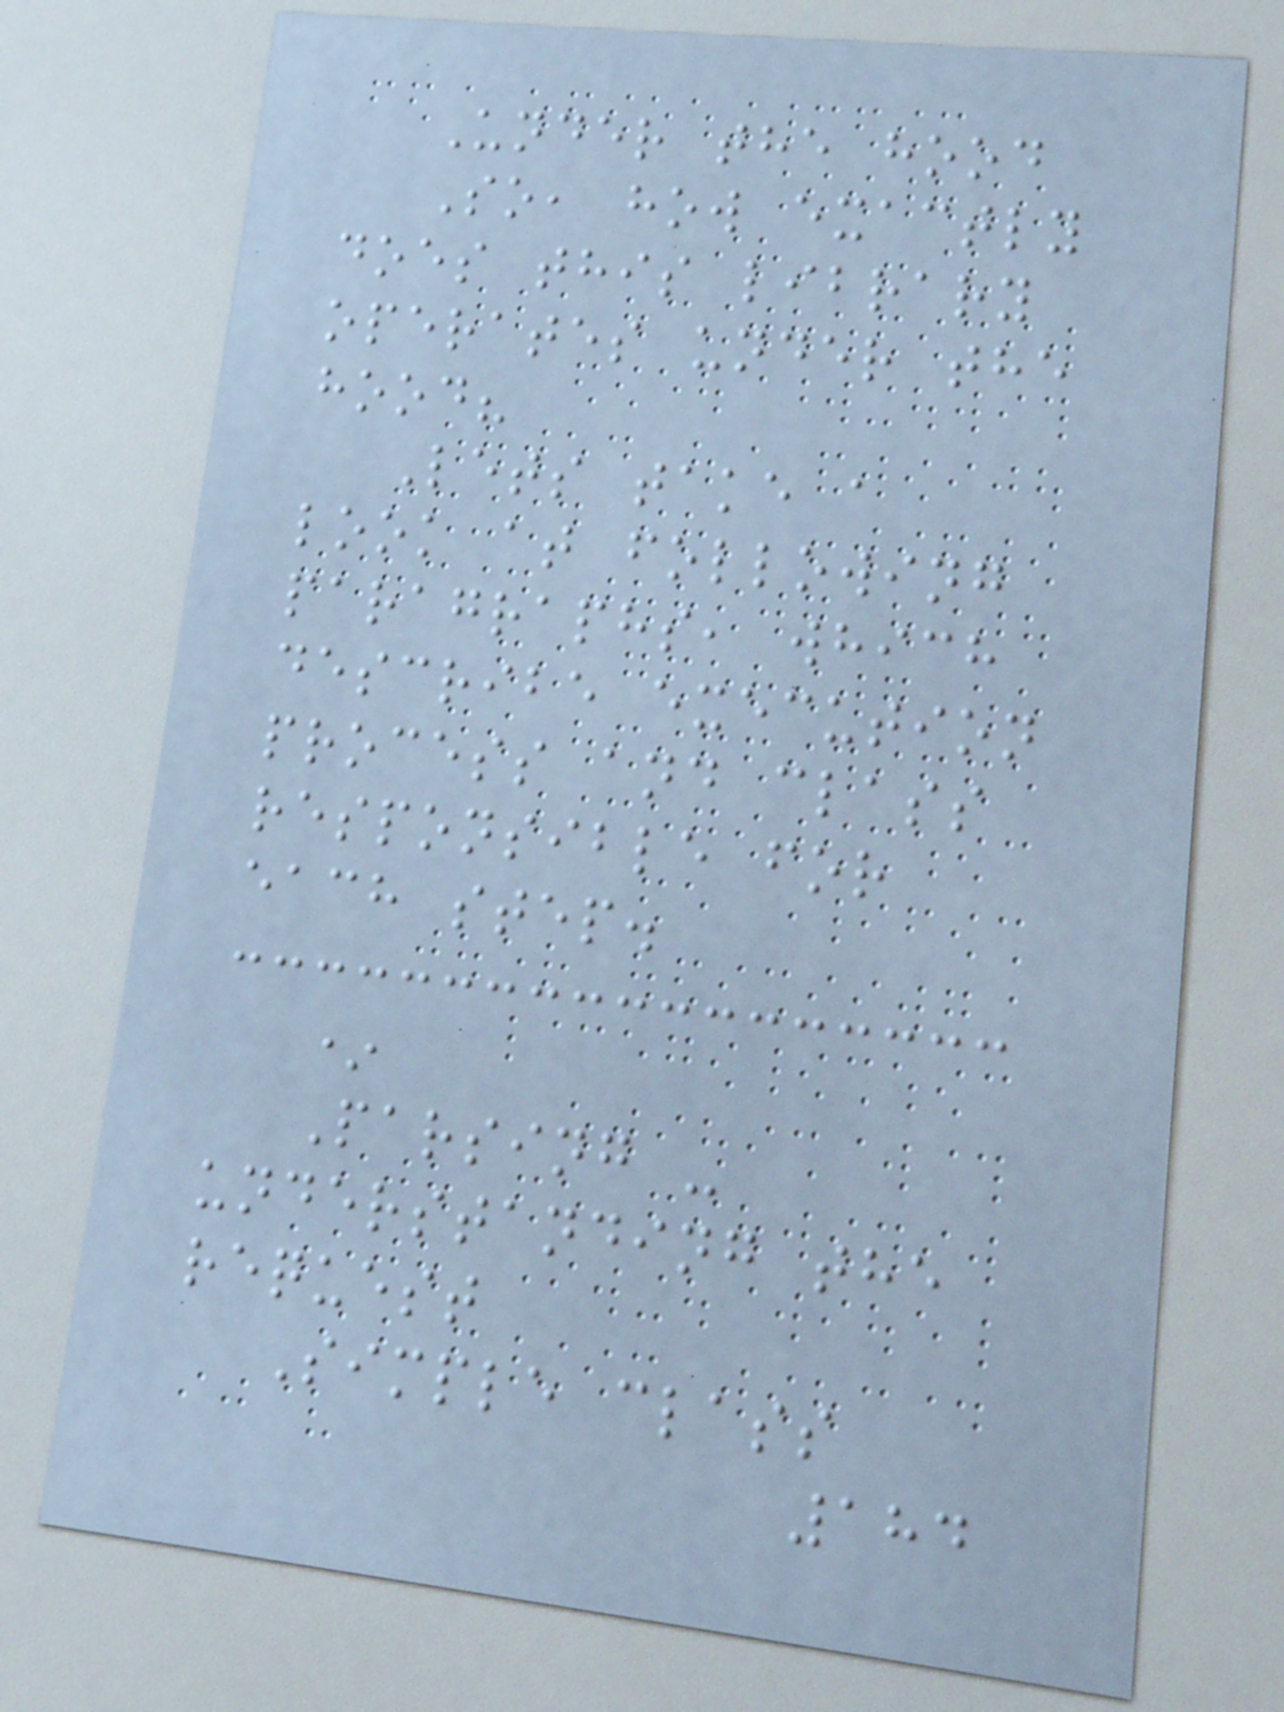Under the hood
So, how exactly
does this library
operates under the
hood?
Lets take a
look at following
paragraphs, which
describe execution
process and class
responsible for
each step.
*
Parsing -
understanding the
request
Simple class
184
